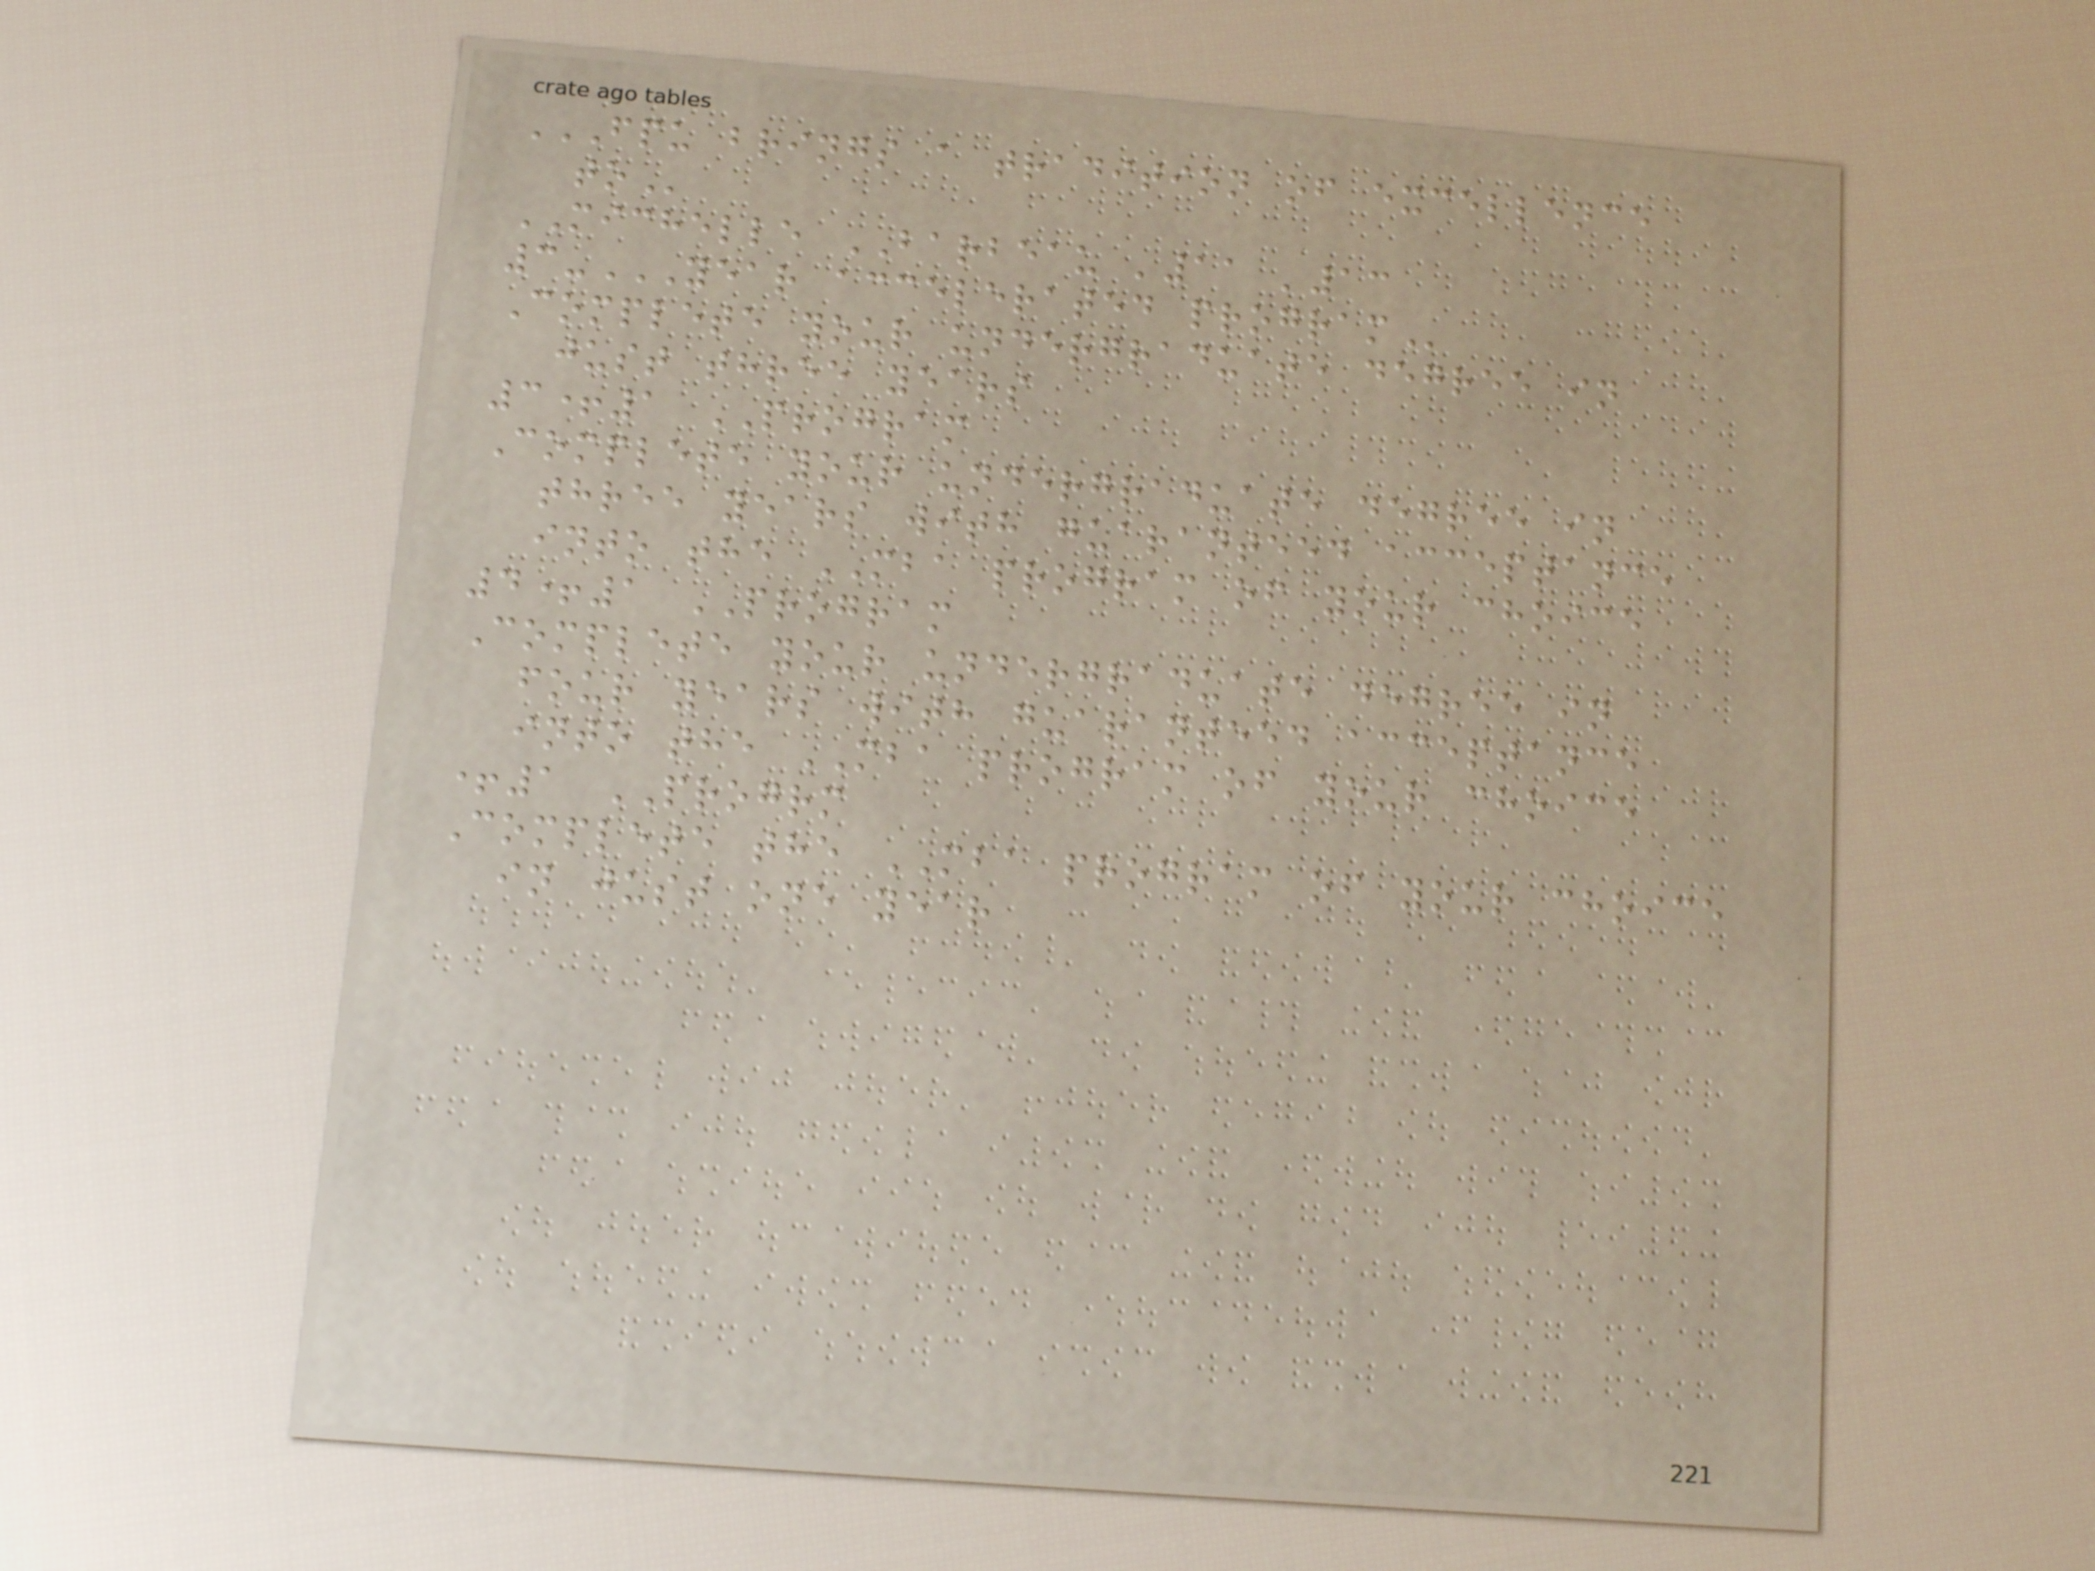FPU BRINGS A TRADITION OF EXCELLENCE
TO
MICHELLE BARBEAU '11 '13
3-YEAR ACCELERATED PROGRAM
Complete your undergraduate degree in
just three years
3+1 PROGRAM
Complete your undergraduate degree in
three years with guaranteed acceptance
into the MBA program of your choice
4+1 PROGRAM
Complete your undergraduate degree in
four years with guaranteed acceptance
into the MBA program of your choice
+1 PROGRM
Complete the MBA program of your choice
in just one year
